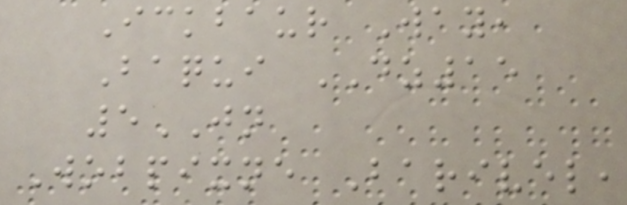Ickbaur Way,
Baqui DZ15
5JN
Wobpixne Barivel,
